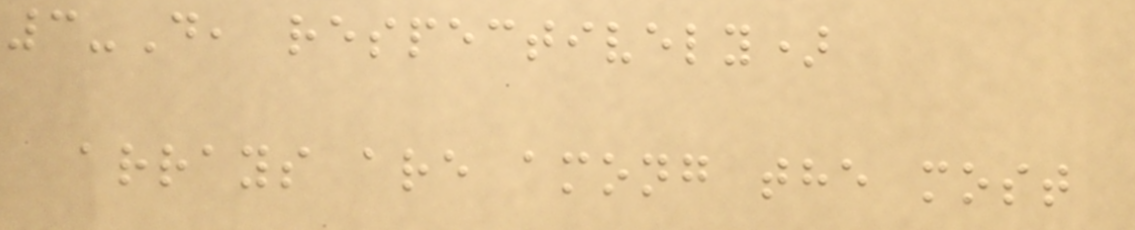3-D, respectively)
arrays are among the most
